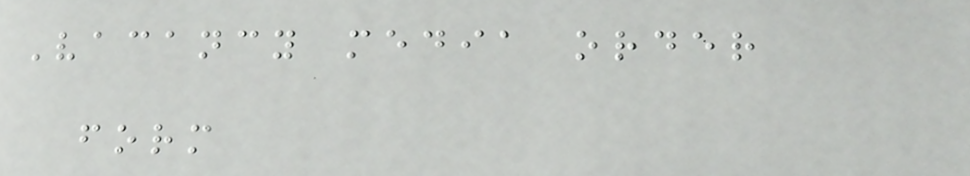Vacancy media order
form
